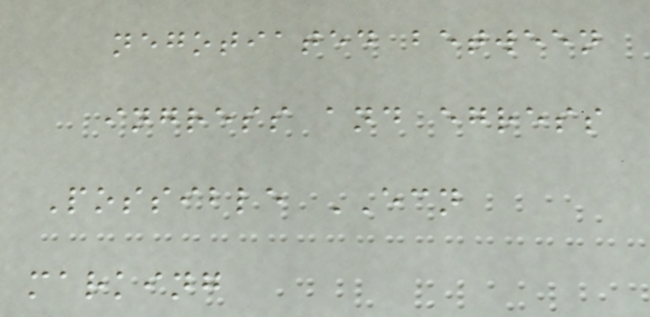negotiated between
ingress and egress
Possible ECN
marking
